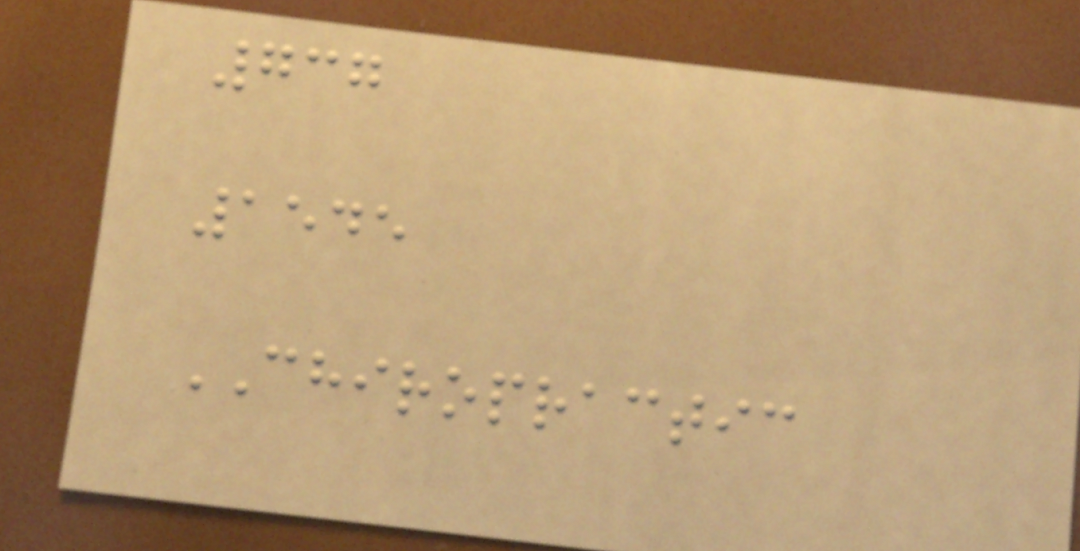737
1545
CHIROPRACTIC
